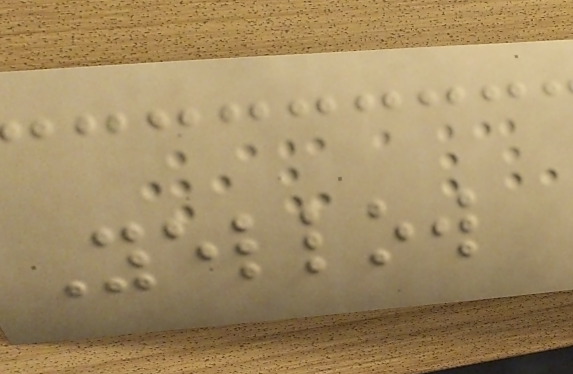Yellow
